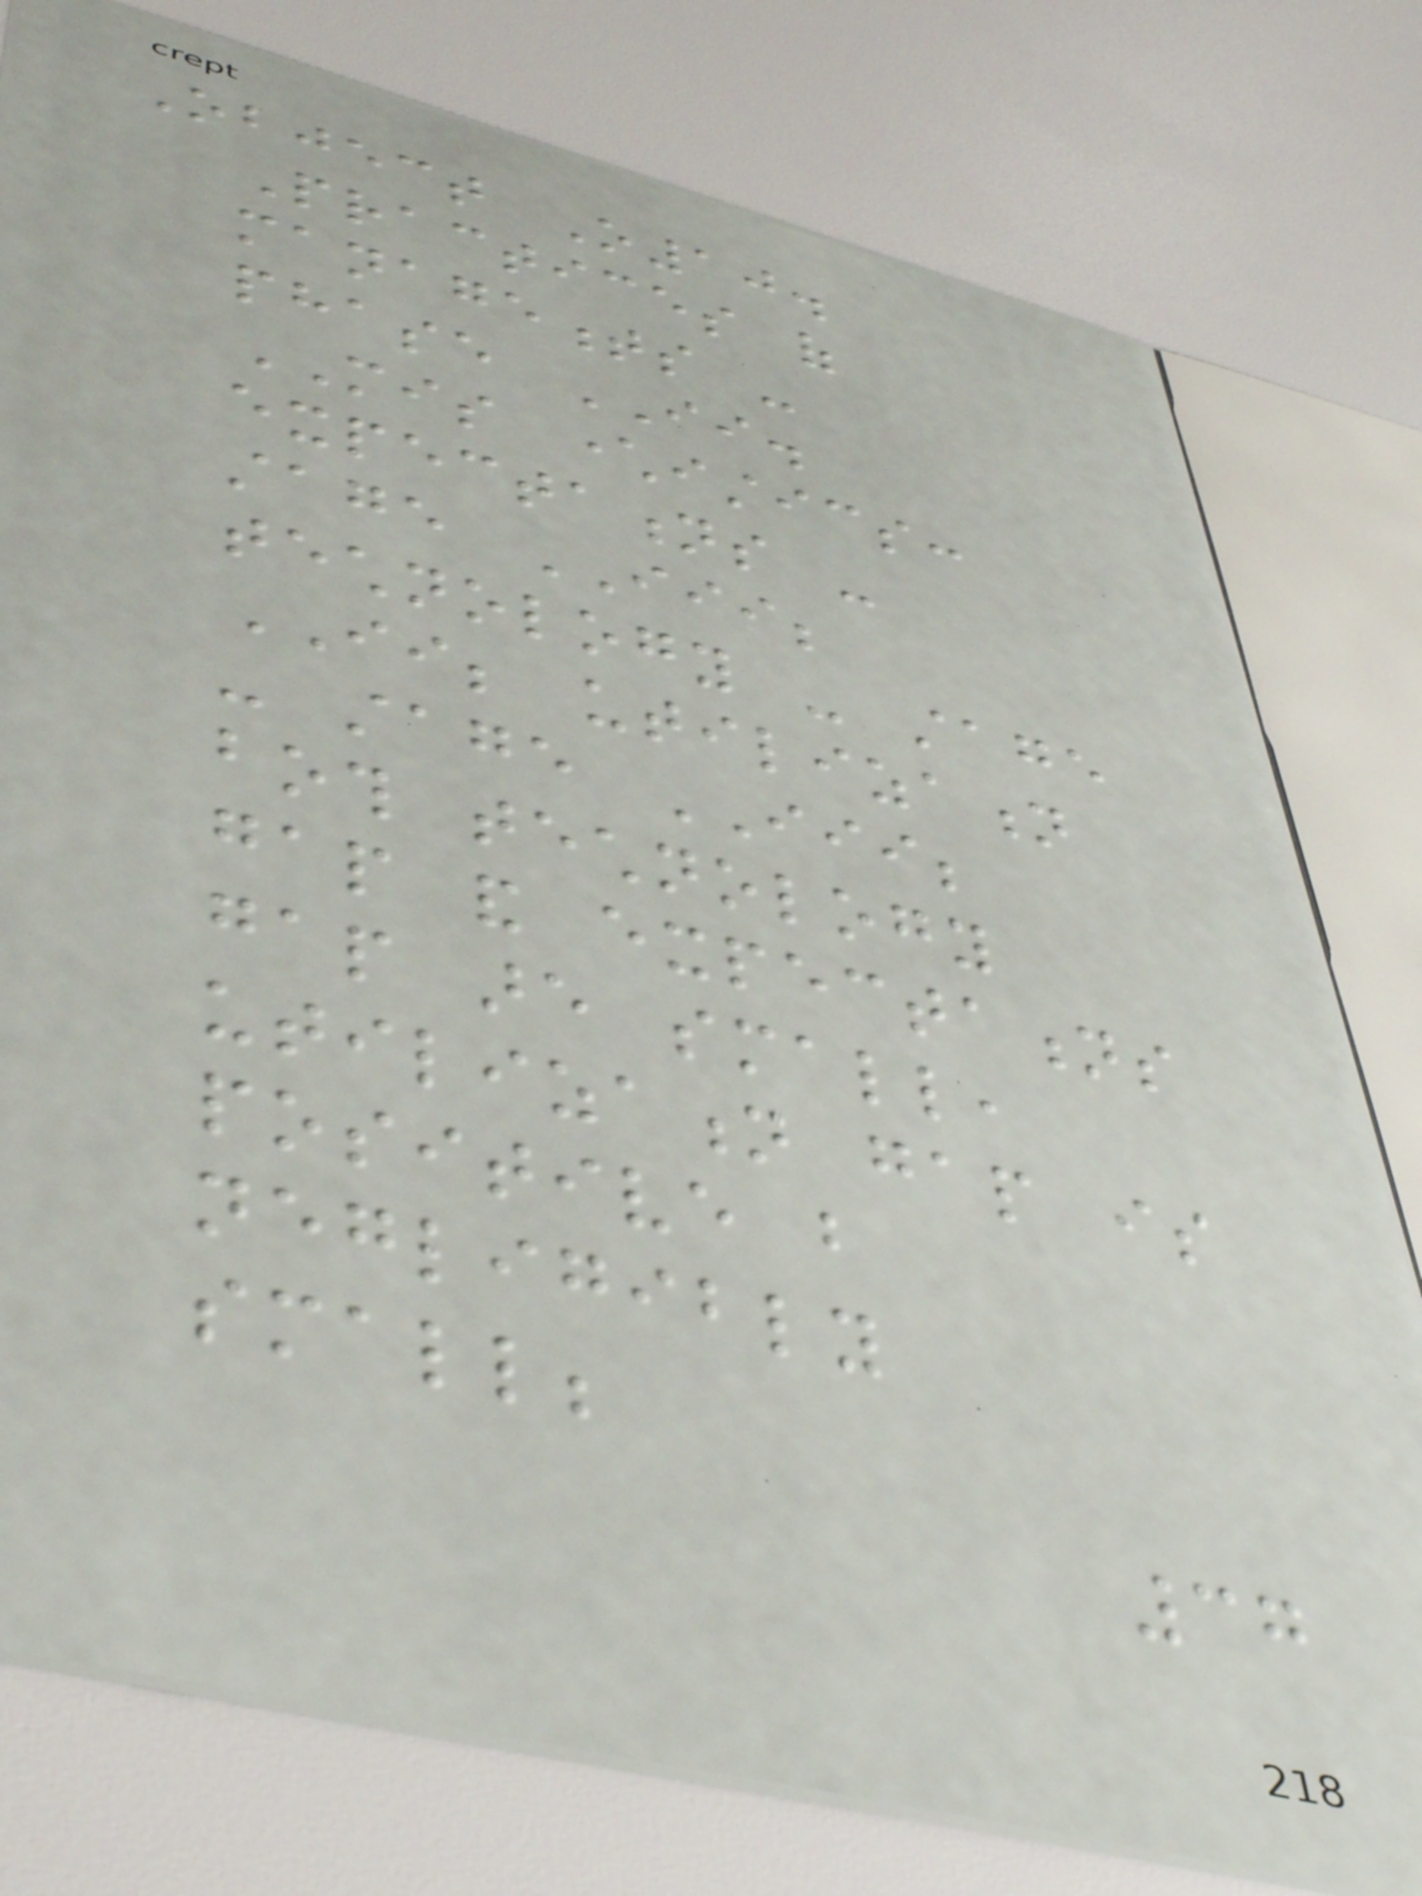Object O10.
Practices of
managements -
phase II.
MIS characteristics:
expectations -
stage III;
technology - stage
II; utilization
- stage III;
both technology
gap and expectations
gap are small,
utilization gap is
positive but
negligibly
small;
37
